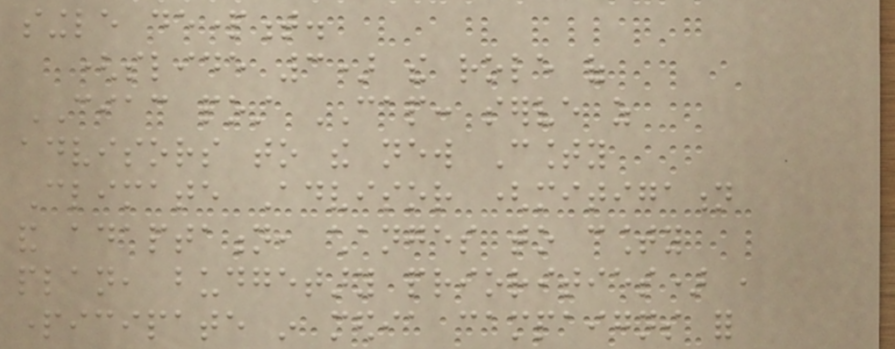single department.
(slide 3) the role of
CIAC post CAP: serve as
advisors to the new County
Climate Advisor (mitigation
and adaptation, changes to county
plan, budgetary priorities) ,
participate in media campaigns for
